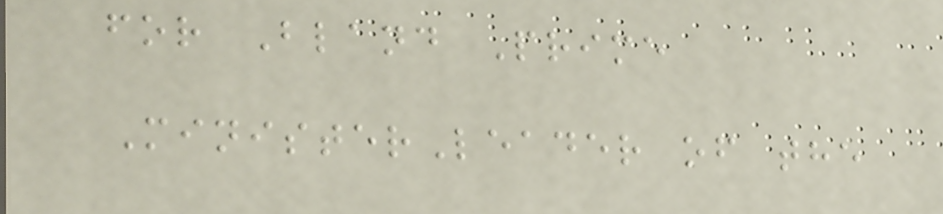for Bland Prime
MinisterLeader of the
